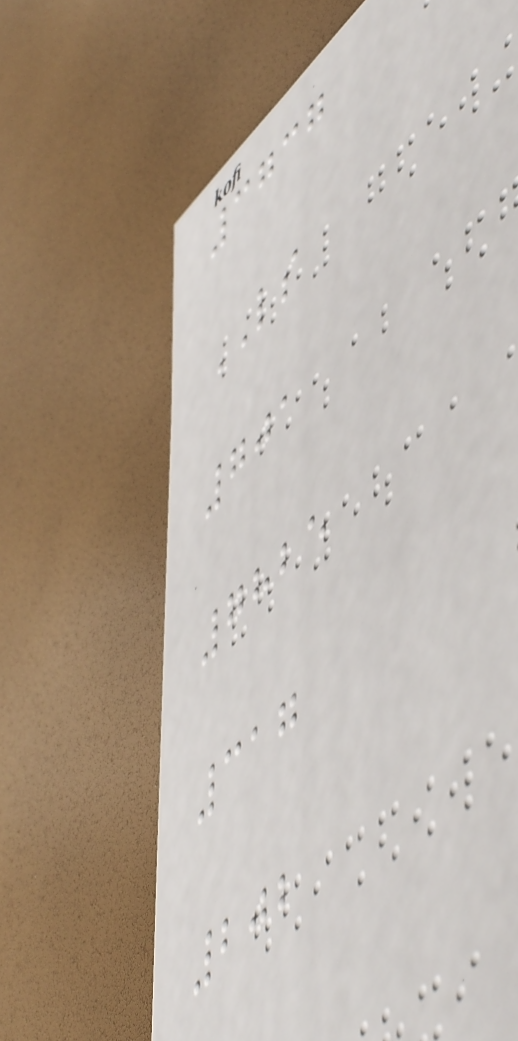3737
LS
701
7825
317
202
